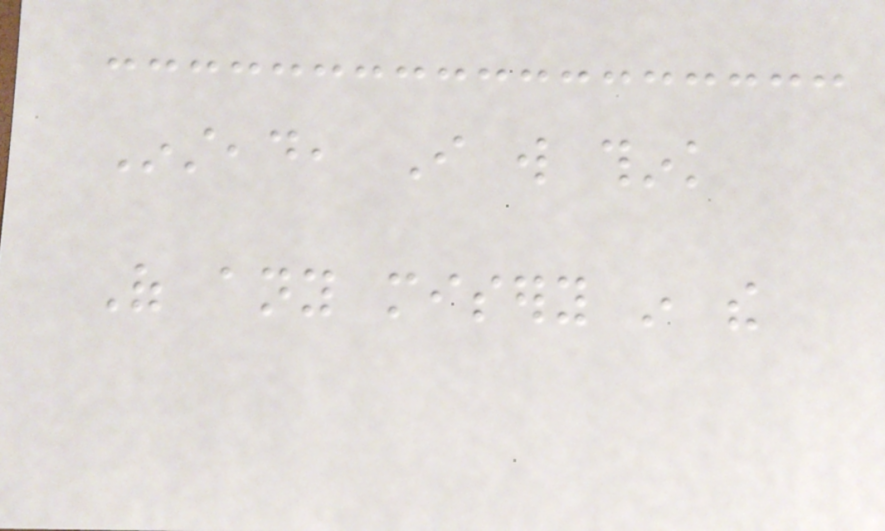Instead, I will think
Of any misery in the
